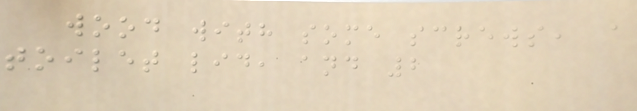wood with some screws, a
toilet lid, and 2
